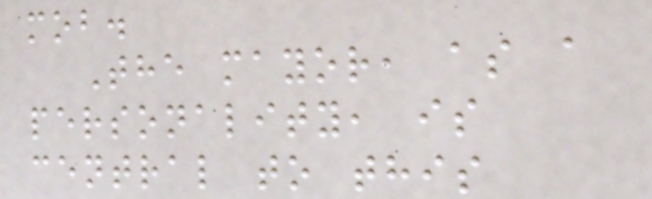mob.
The mayor, as a
personality, is
central to this
